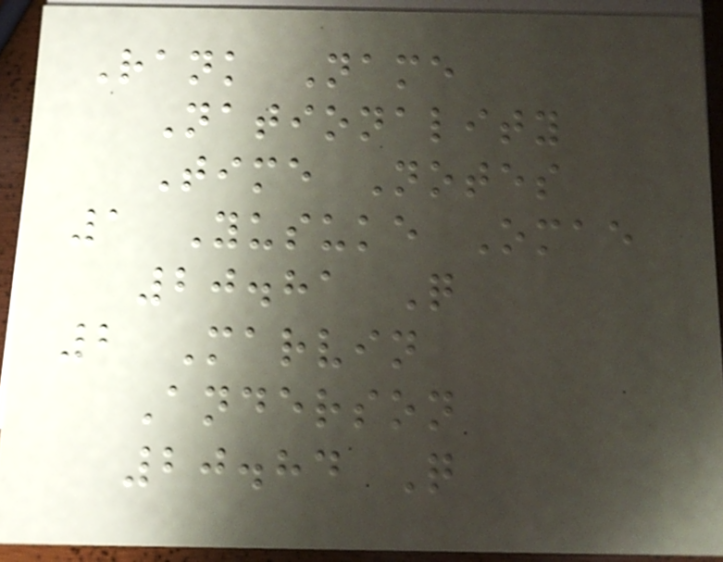Rank Name
Nationality
Time Notes
1 Yusuke Omae
20.81 Q
2 Marvin
Anderson
20.84 Q
